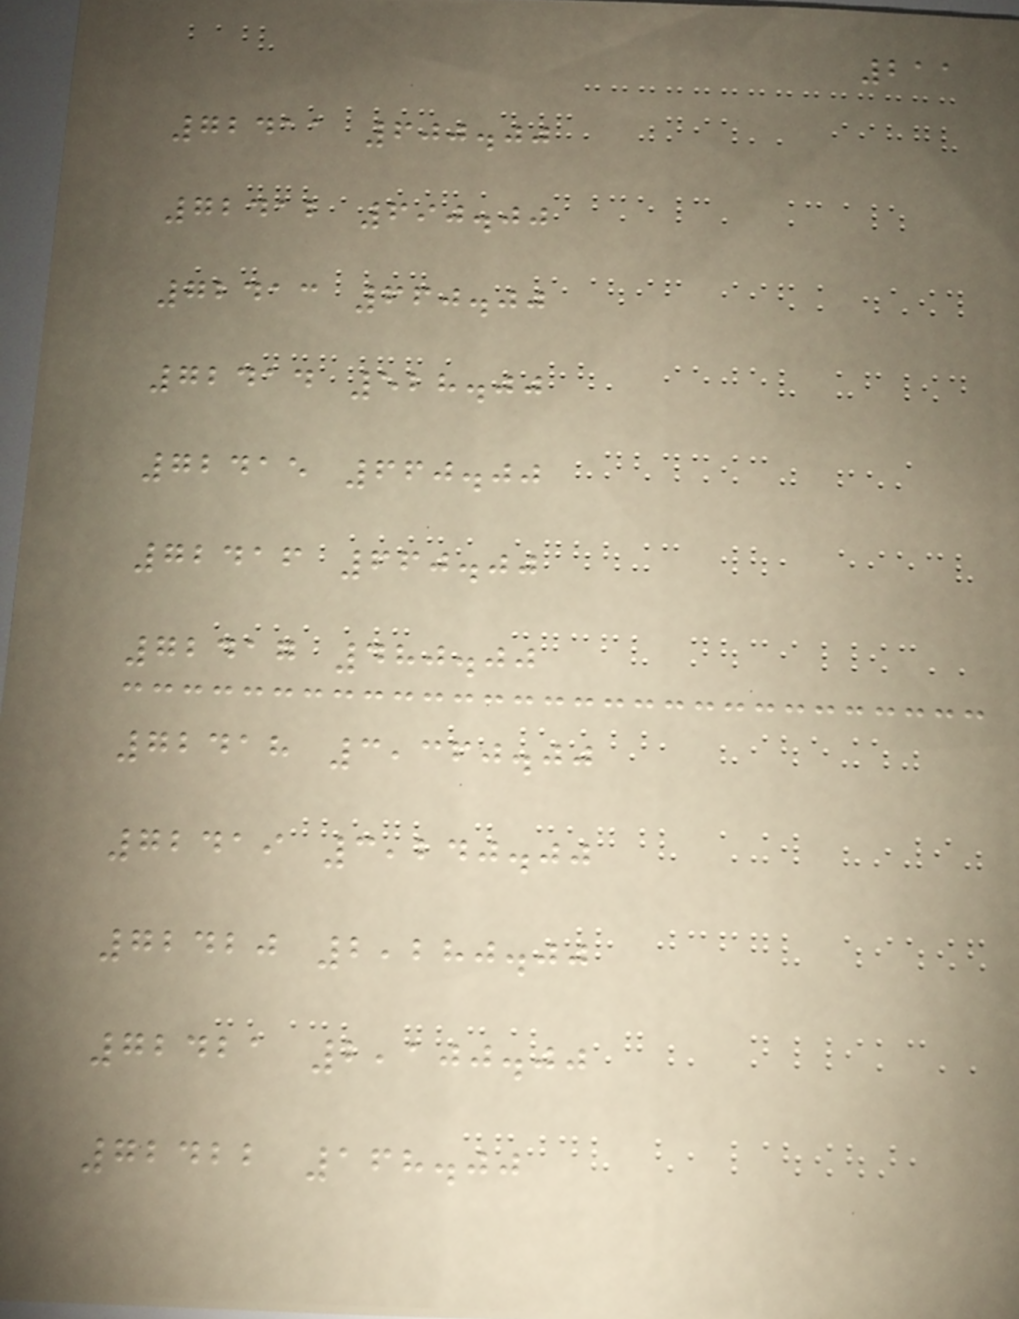211
72411 600.00
72412 690.00
72413 660.00
72414 528.00
72415 660.00
72416 660.00
72417 480.00
72418 3,360.00
72419 3,240.00
72420 2,280.00
72421 2,100.00
72422 168.00
